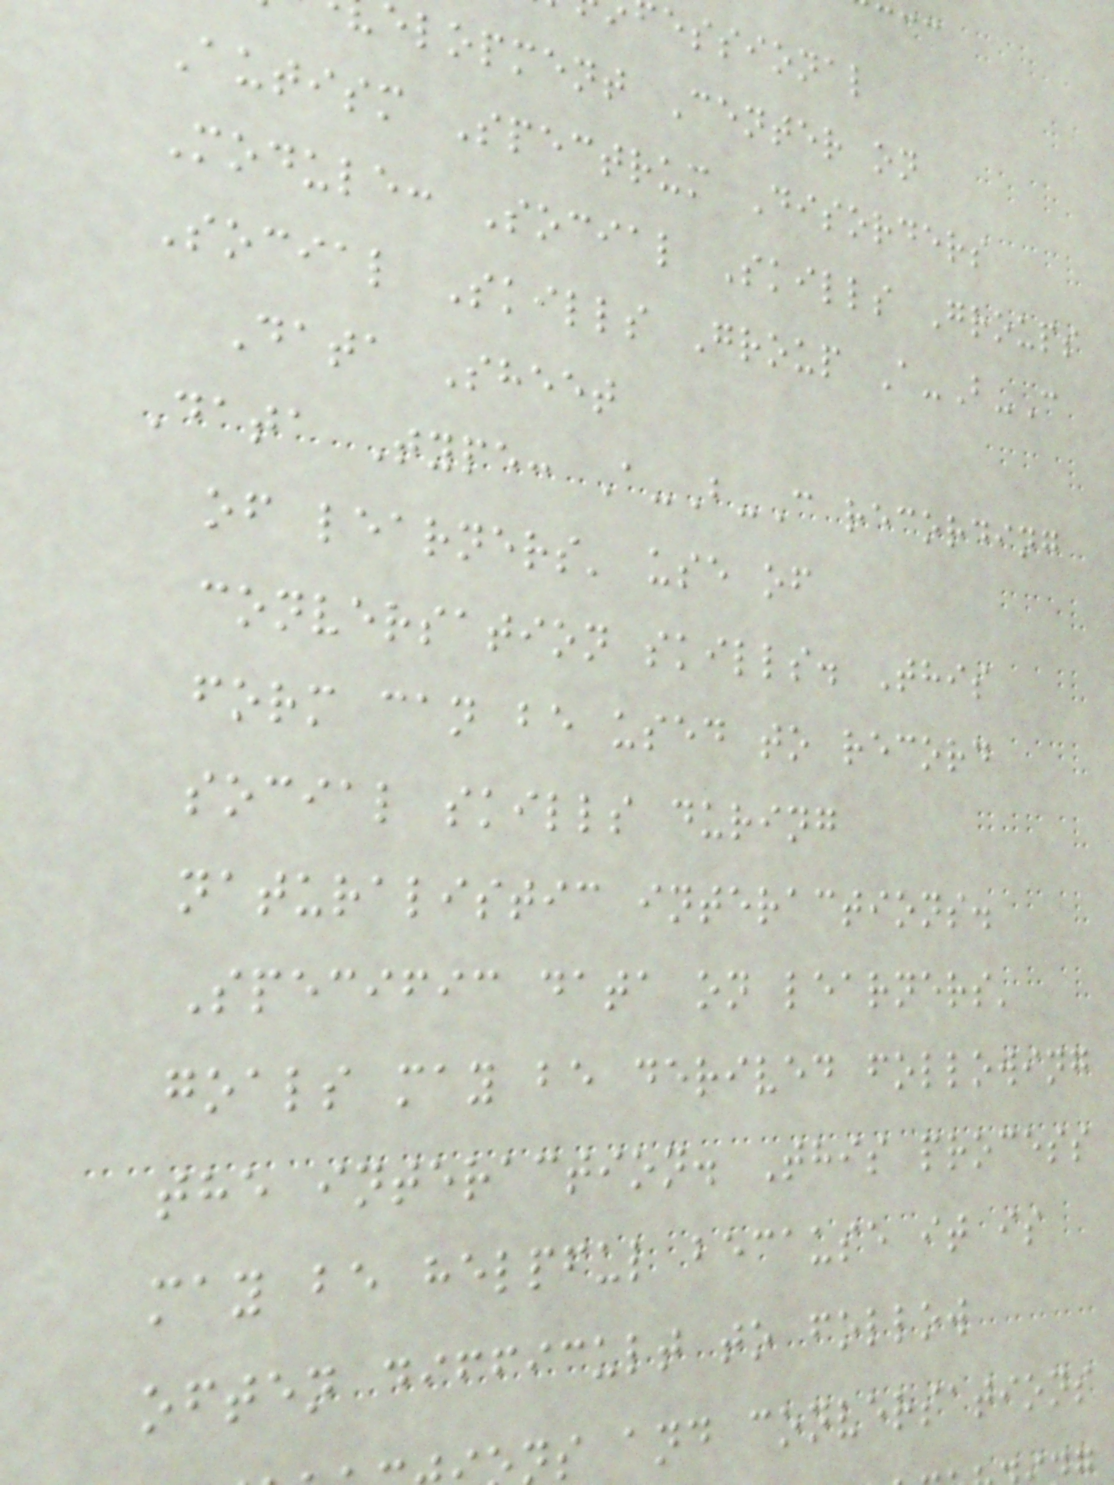essional
elopment Center on
Autism Spectrum Disorders
Module: Social Skills Groups
Social Skills Group A-B-C
Data Sheet
Data Type: A-B-C recording
of learners' use of
conversation skills. This
form can be used to record
social skills during
naturalistic interactions.
Specific data on learners'
goals may be derived following
the interaction. This process
may be helpful because it is
often difficult to follow
s and conversations
